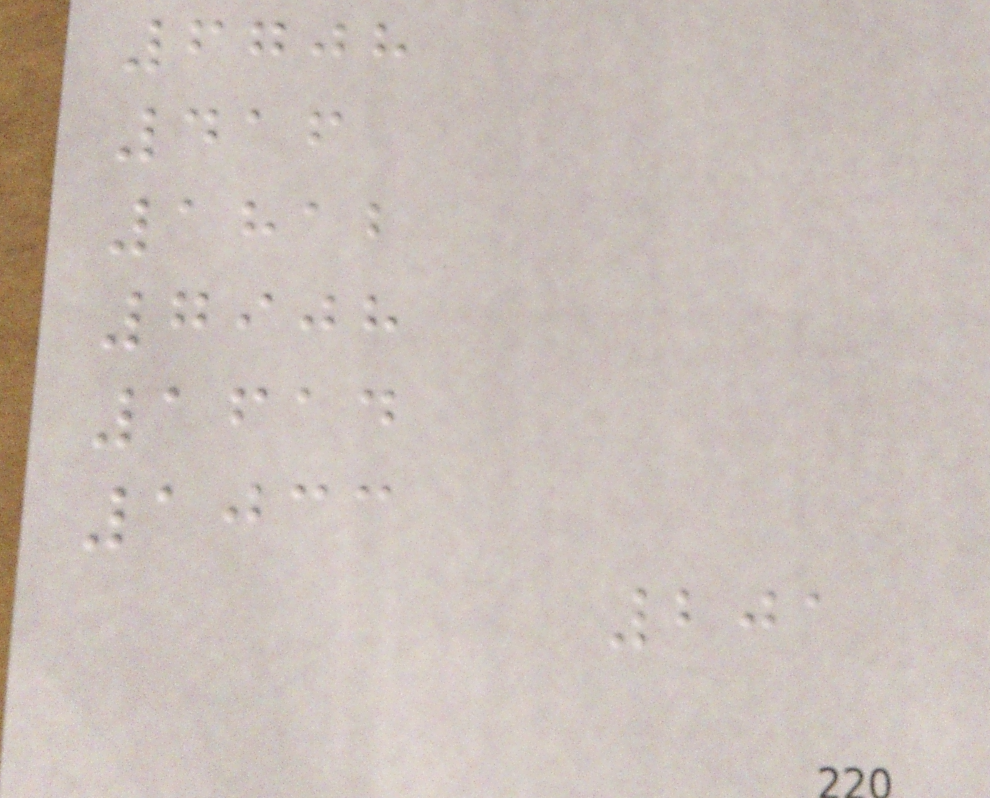6708
416
1812
7908
1614
1033
201
